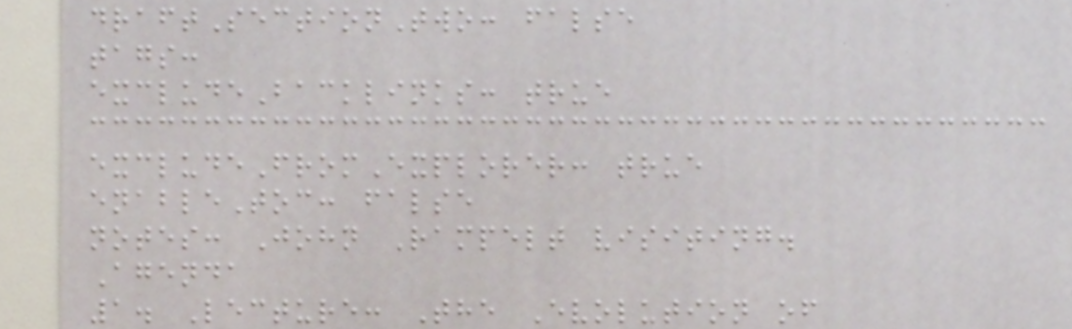draftSectionTwo: false
tags:
excludeBacklinks: true
excludeFromExplorer: true
enableToc: false
notes: John Rampelt visiting.
Agenda
1. Lecture: The Evolution of
